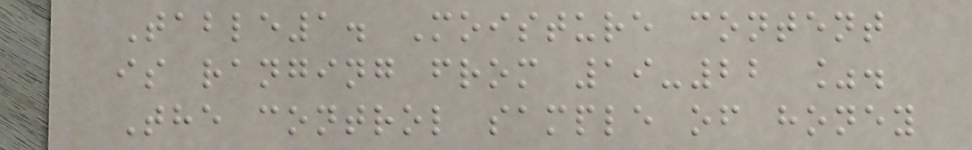Table1. Moisture content
is ranging from 19-22 %.
The control sample of honey
